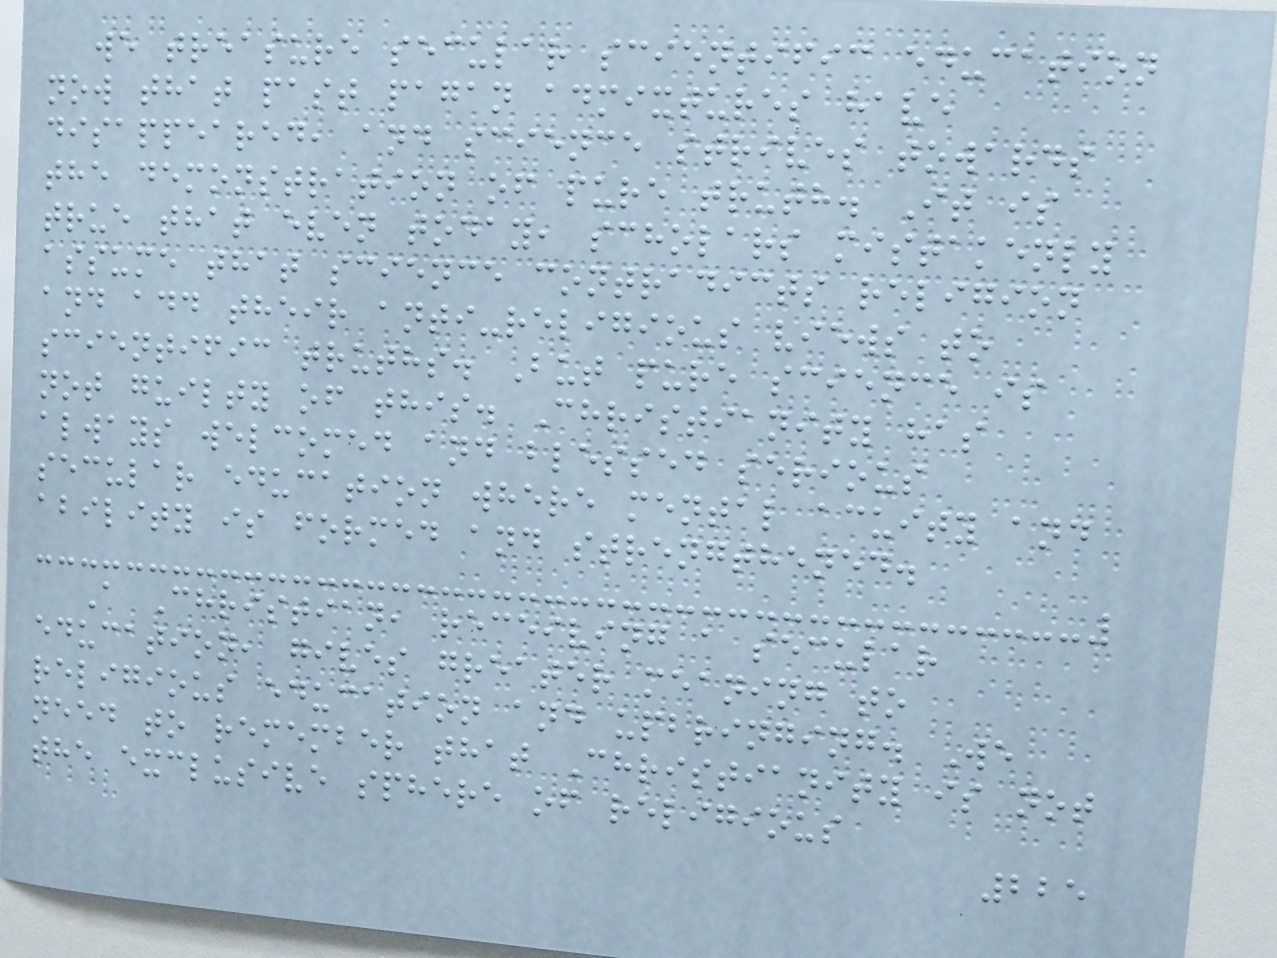we treasure secular scientific education
now that past pagan admixtures have
disappeared, and science strives towards
the demonstration of pure truth. It is
true that even today, scholars mistakenly
assume that science contradicts religion
and add their anti-religious views to
scientific truths. But pure science is
not guilty of this. Christianity has
always welcomed and blessed serious
secular education where mental acuity and
ability is formed and strengthened.
A Christian, receiving a secular
education, gives greater meaning to
religious education and upbringing. We
need to remember that Christianity is not
the exclusive sphere of religious
225
